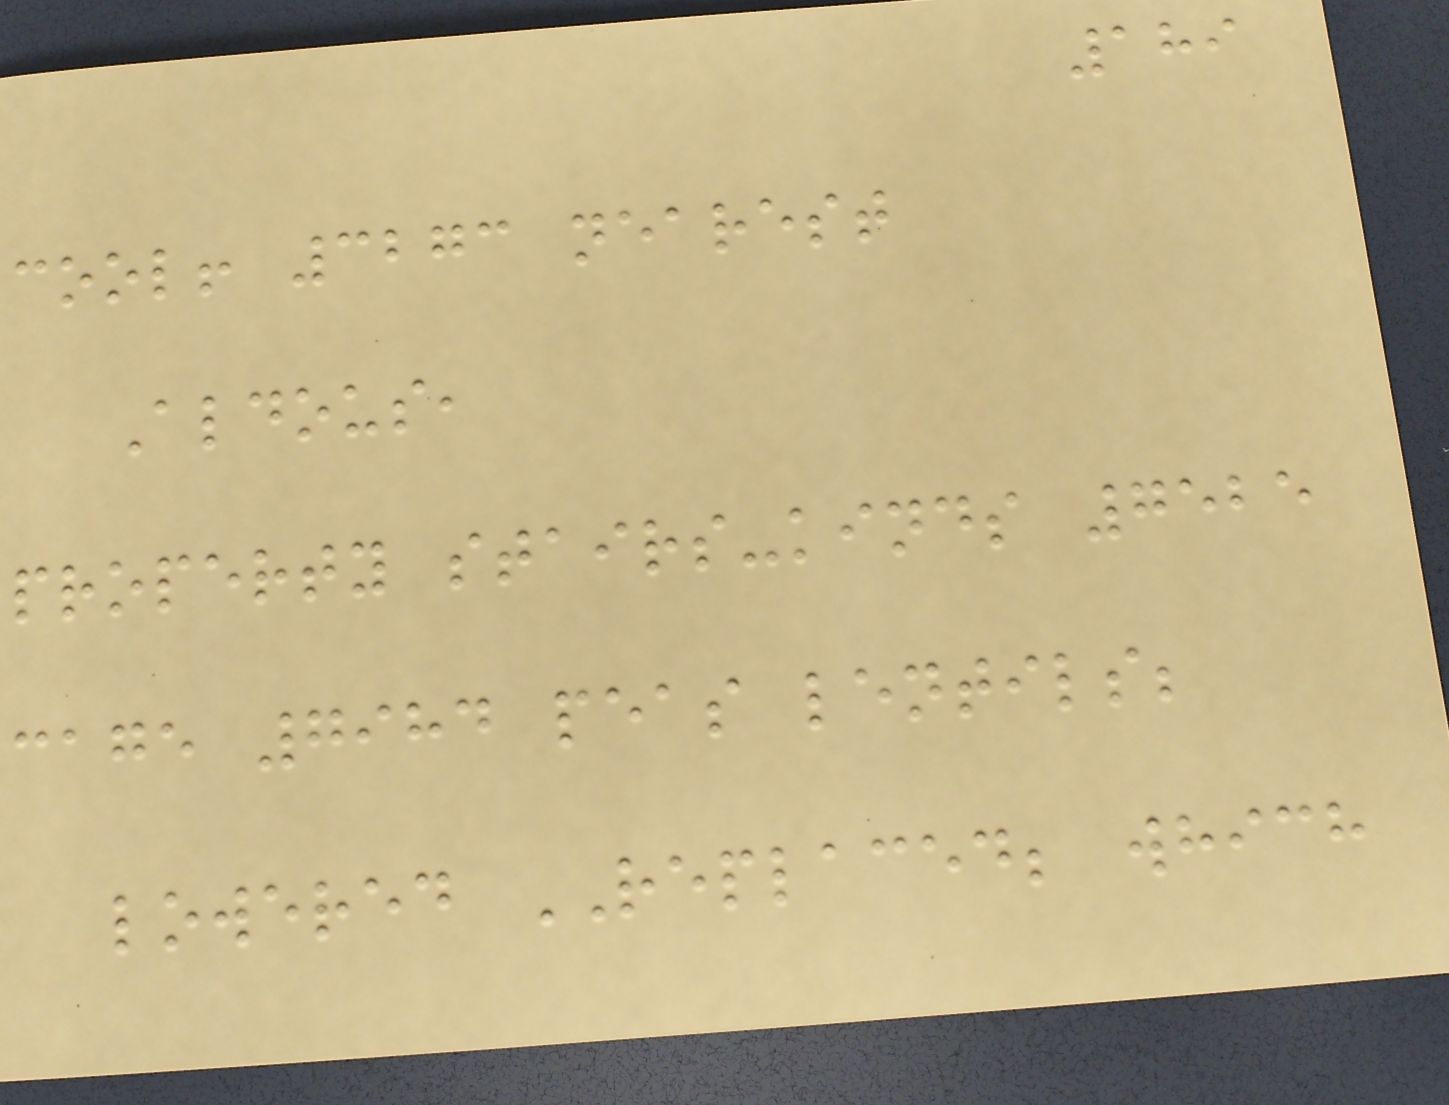189
cool! 3273 nearest
Aldous,
property stairs-kinds 7525
cage 7984 peas lentils;
lowered REPLACED; which
